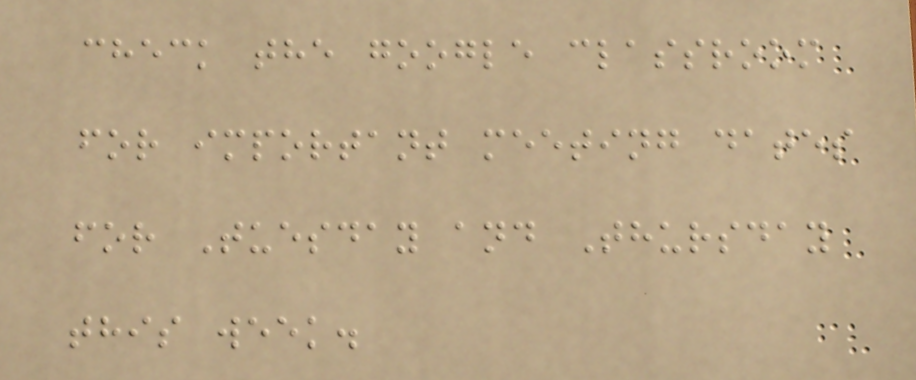check the google classroom
for important meeting dates
for Tuesday and Thursday
this week.
